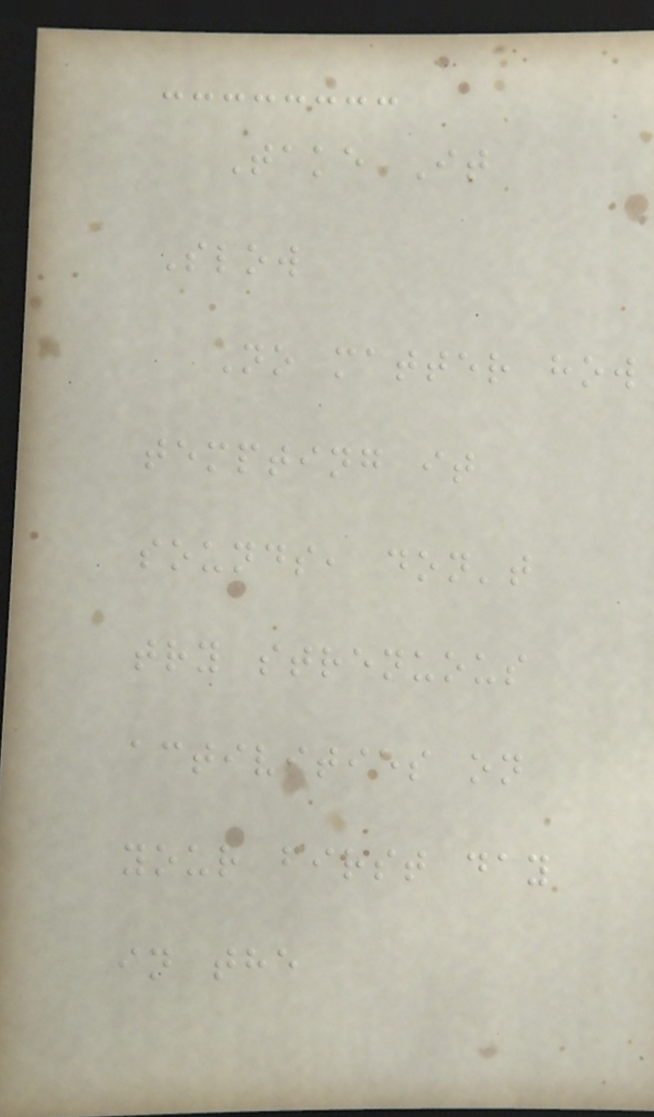Take It
Slow
No matter how
tempting it
sounds, don't
try strenuous
activities on
your first day
in the
